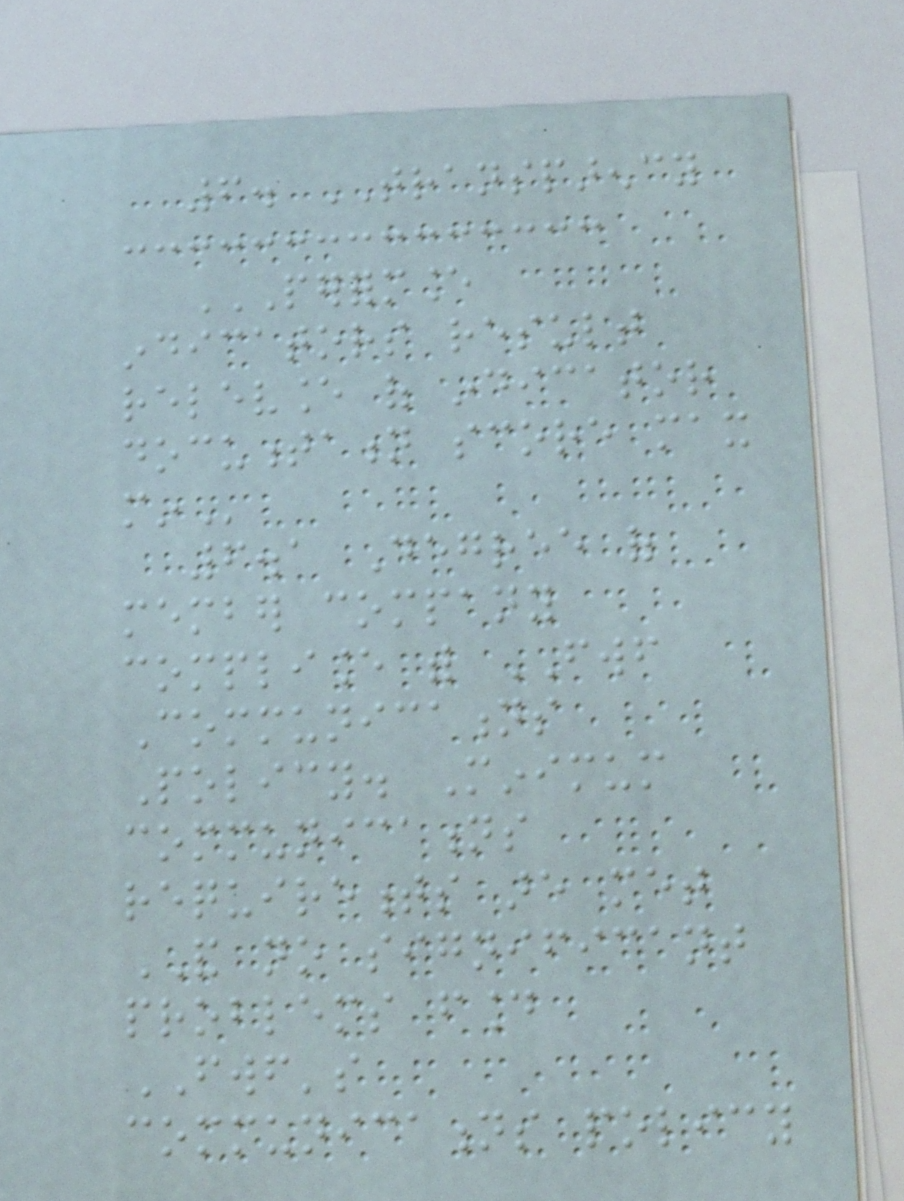6. TRANSPARENCY
PERFORMANCE
INDICATORS RESULT
RELEVANCE OF INDICATOR
DOCUMENTATION SCORE MAX
MIN
6.1 Degree of
member company
compliance with FWF
Communications
Policy. Minimum
communications
requirements are met
AND no significant
problems found
FWF's
communications policy
